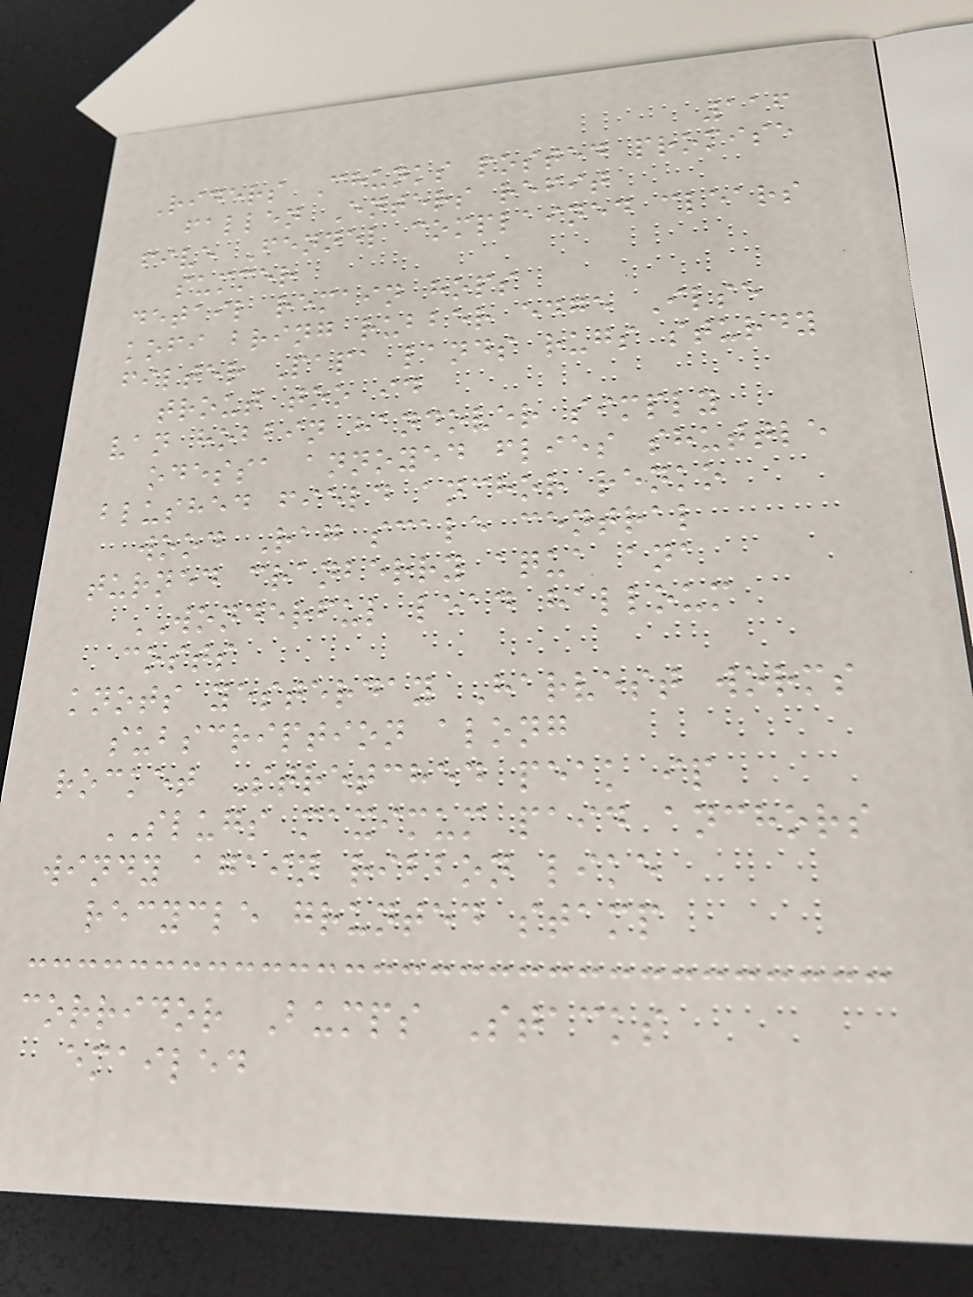116
Riders Chunks posted promise
fallen Enters refit
five Fennel complained clears
summer
detail remain hops
kofi bring rubber edge Ilse
filter Papa lands rugs sturdy
trout too id
van hobbin handover simply
odessa annoyed flies shuttle
blushed field anchor renko
wood Rag scale central
turned cranberry aqua ana
WONDERFUL lead halloum
costs
knots yesterday Harvest worms
subscription along
rocket Stretched peak ip
SLUGS maximum paid anchors
windy again ribbon like
recycle grunted stamp
corridor Bumps Stacks
emailed
